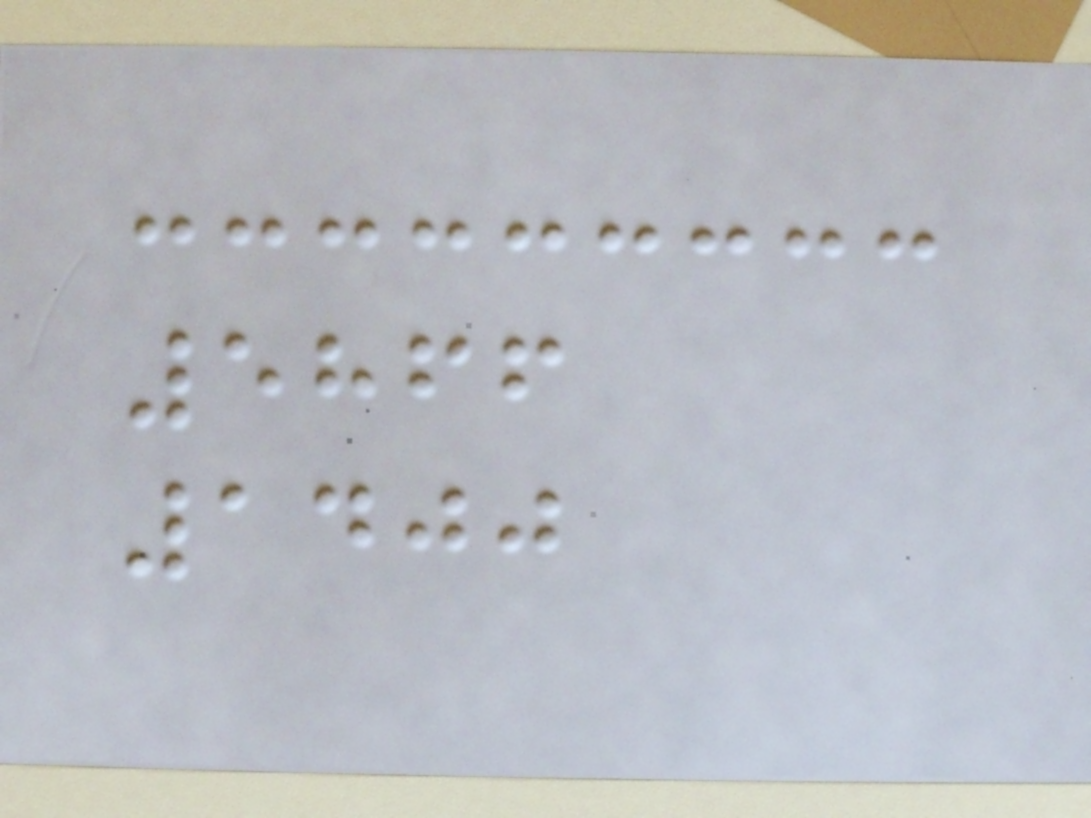5866
1400
